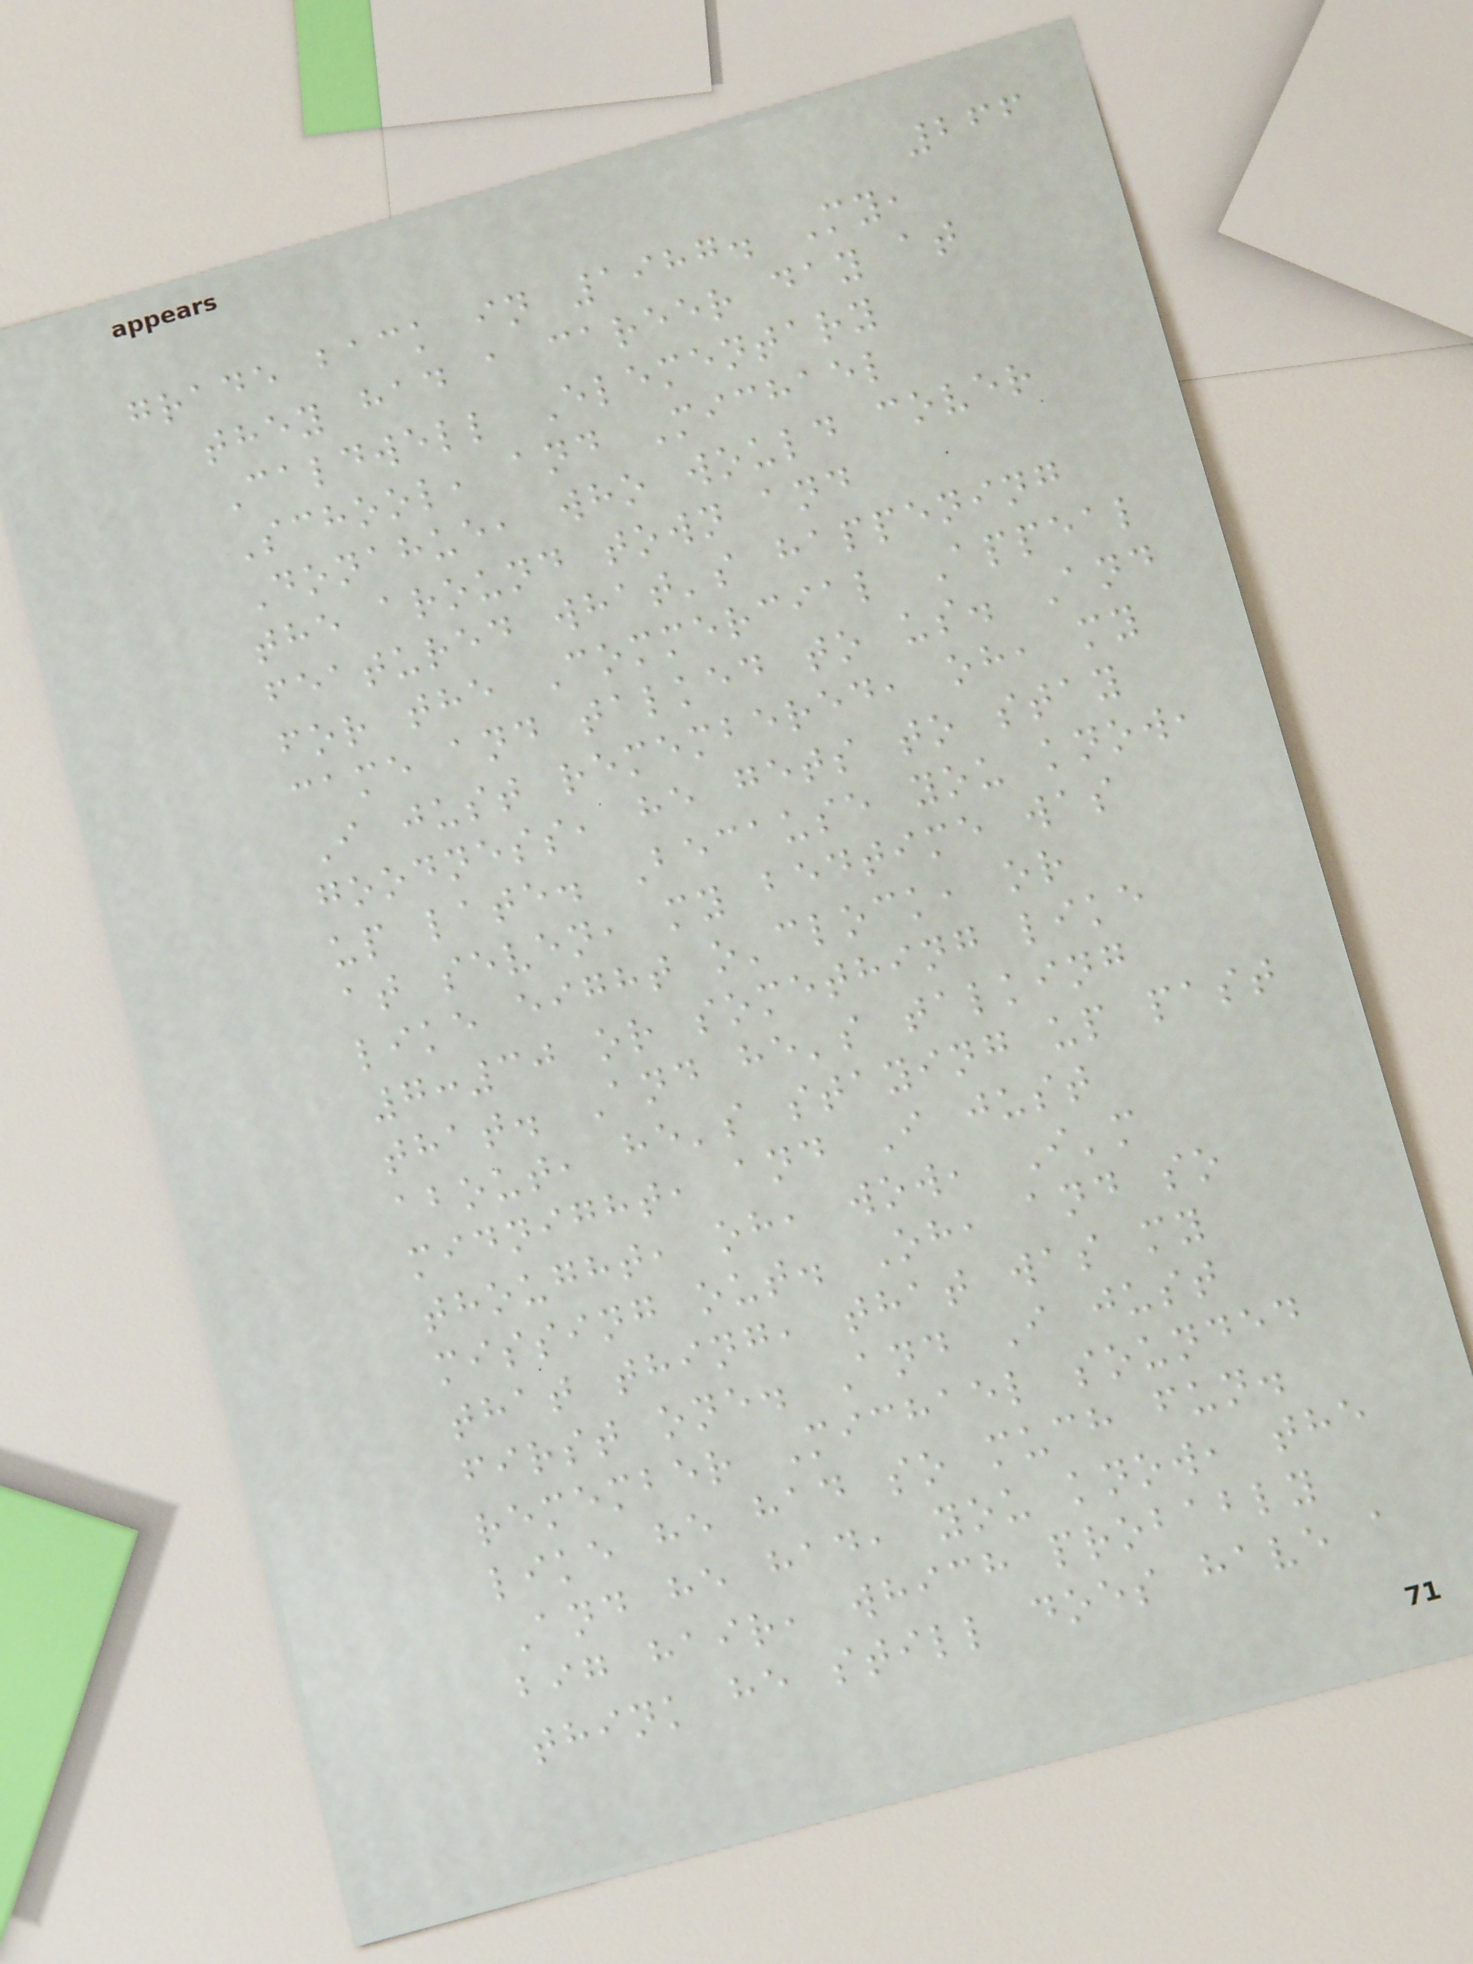266
grade back in 1987. My,
they had a career day at
Caldwell Elementary
School, and Michael
Donahue, who would cover
the around town and
featured what's happening
for the Commercial Appeal
came and talked to us. And
I just remembered, oh, my
goodness, he gets to stay
up late. Because you know,
at seven, my bedtime was
like eight o'clock, or
7:30 or something like
that. And he's talking
about, he's staying up past
midnight, and I just
thought, oh, wow, I'm
missing out. Oh, and so
that thing, that was my
first one. And I just
remember Michael sounded
like he had so much fun.
And he had, you know, the
big hair, which probably
think he still does have a
